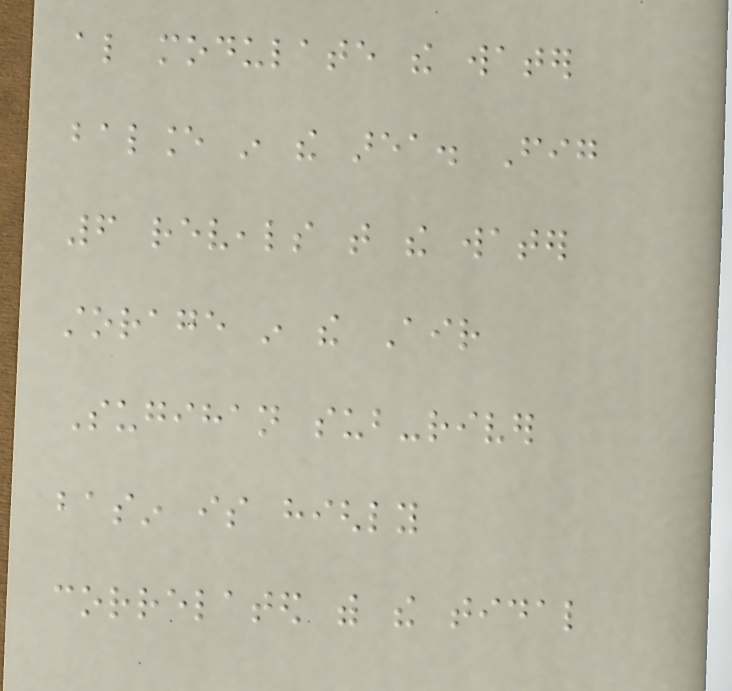also modulate the water
balance in the area. Fig
6 reveals that the water
storage in the Air
Sugihan sub-river
basin is highly
correlated with the tidal
